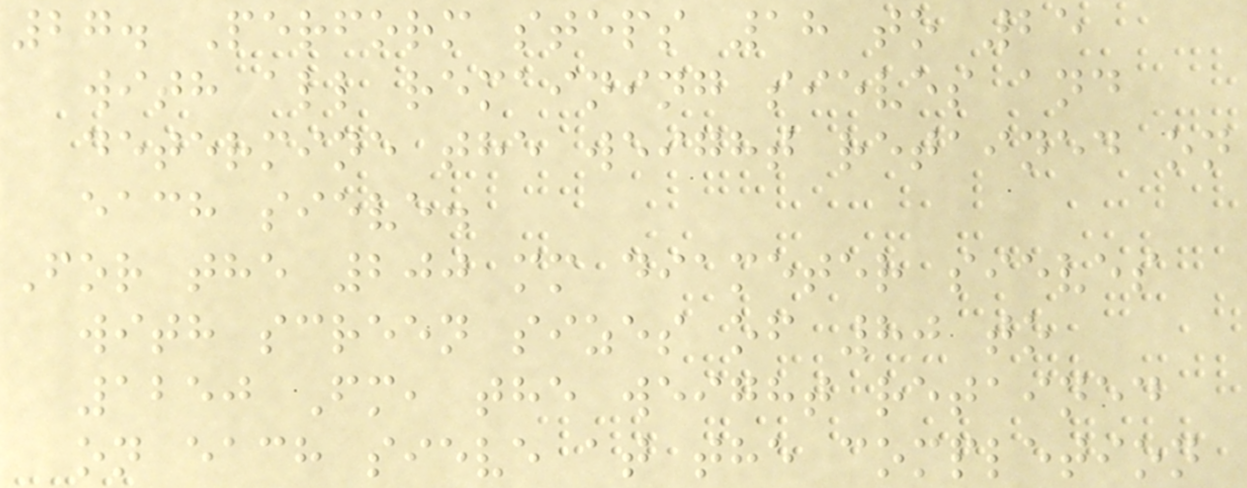27. Perform steps 18 to 25
with all remaining sieves and
determine the weight retained on
each sieve.
For the 200 mm diameter sieves
with screen sizes of 80 to
1250 Fm, the weight retained
on each sieve at the completion
